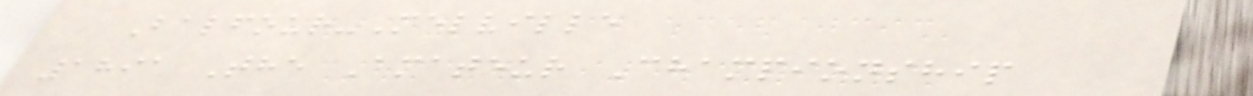Balfour-Melville
1891 The Amateur Championship
